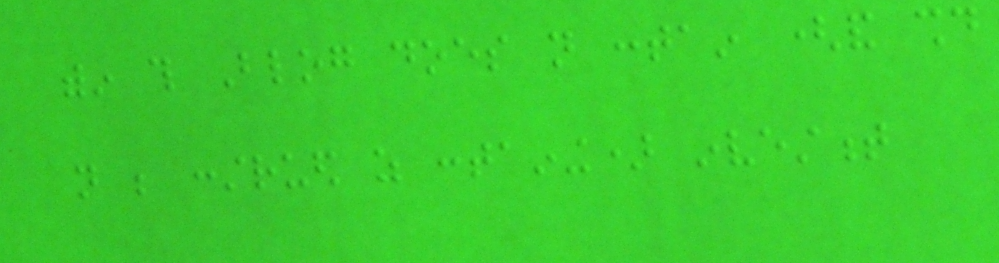within this Blog does not contain (and should
not be construed as containing) investment
